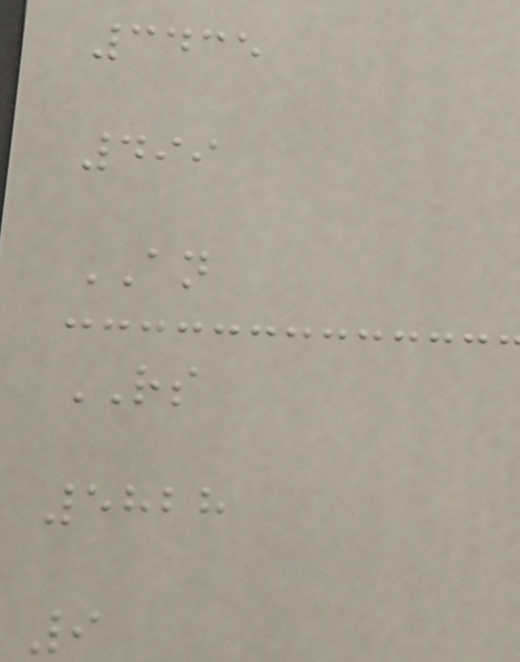3435
499
AN
RS
5828
9
